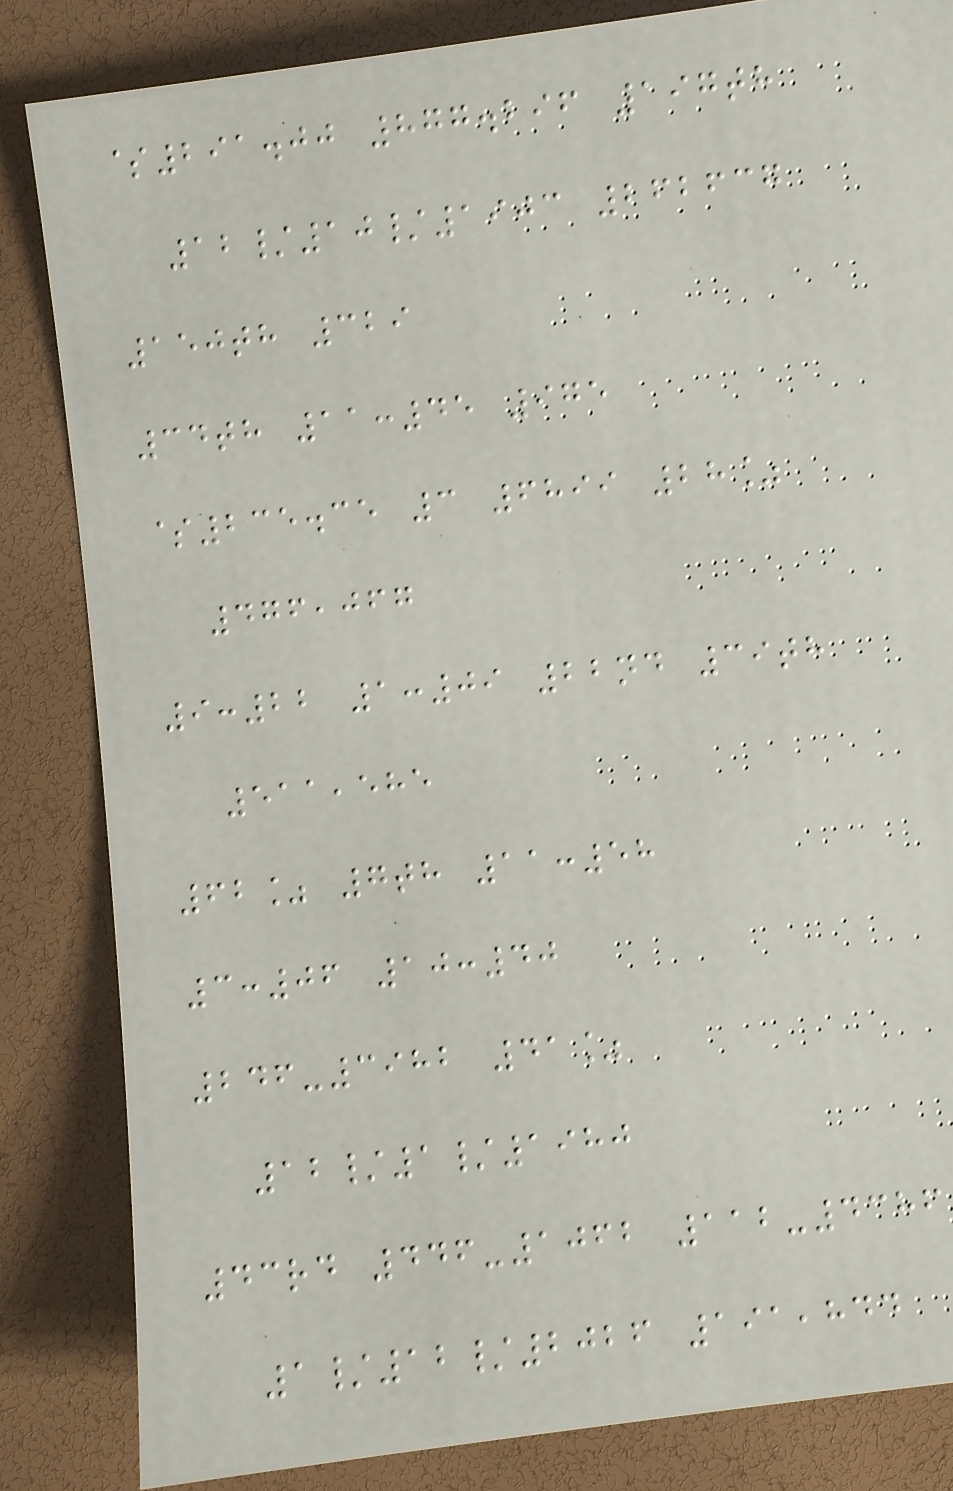$291.00 877.296 197th
12/10/1903 262637
150th 329
34th 11:45 975
$235.35 3 6899 28%
476,067
9:22 1:09 22nd 39th
511,585
62% 7th 11:58
3:06 10:40
246-3982 41%
12/1/1980
43rd 446-1062 112-4386
1/12/2026 191,844
